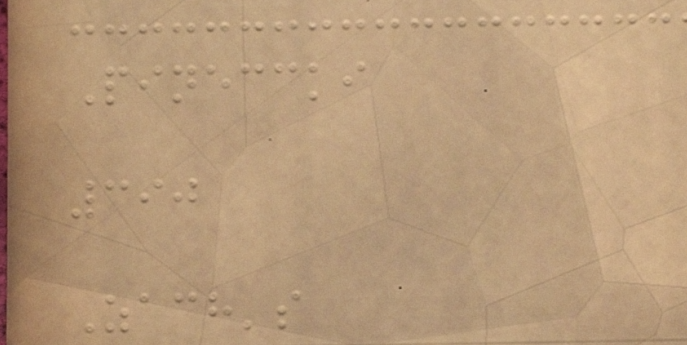Pineccki
390
Zach's
